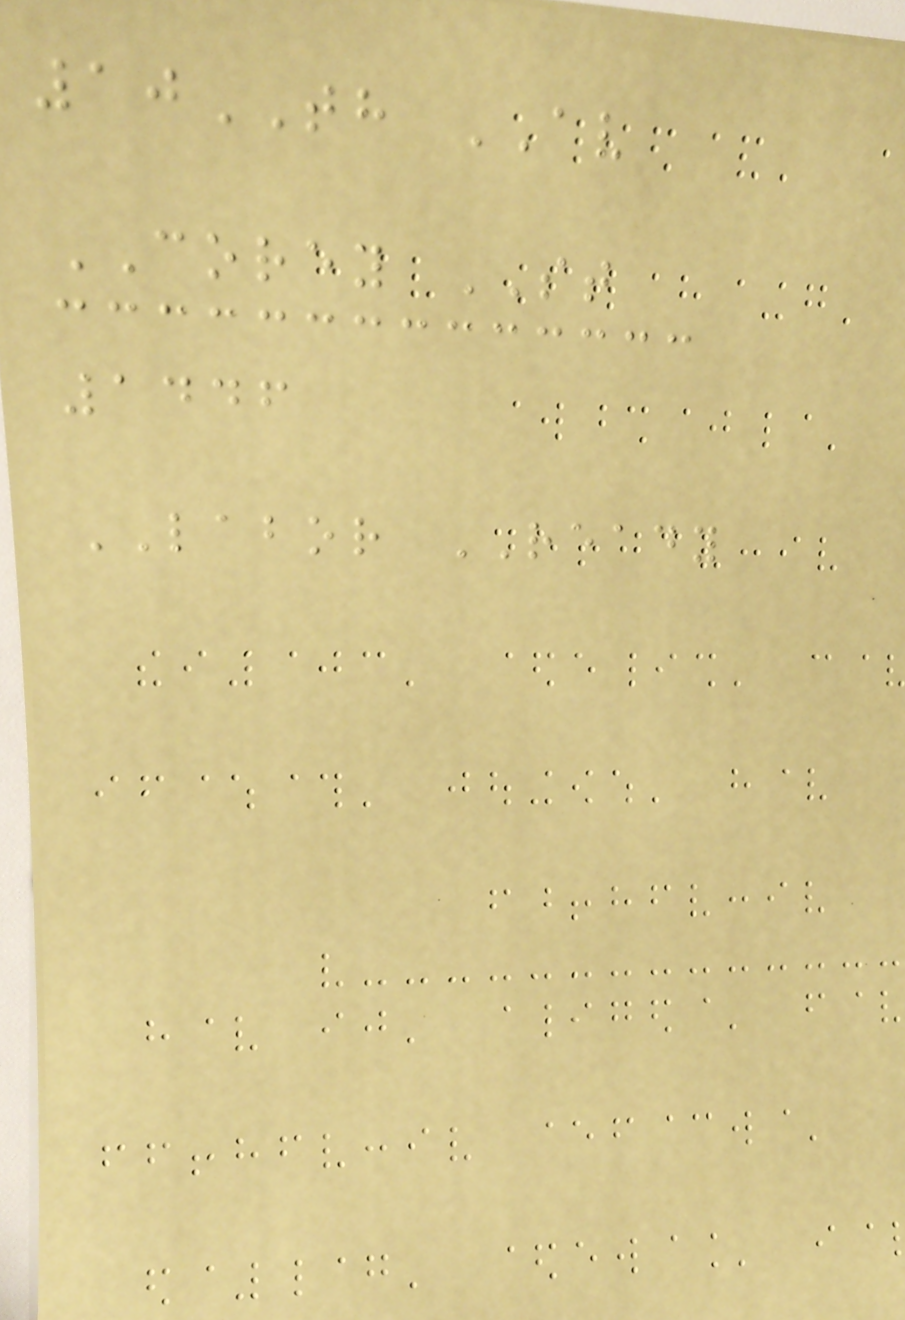10TH AV
COREY ST
1446
LABOR READY
